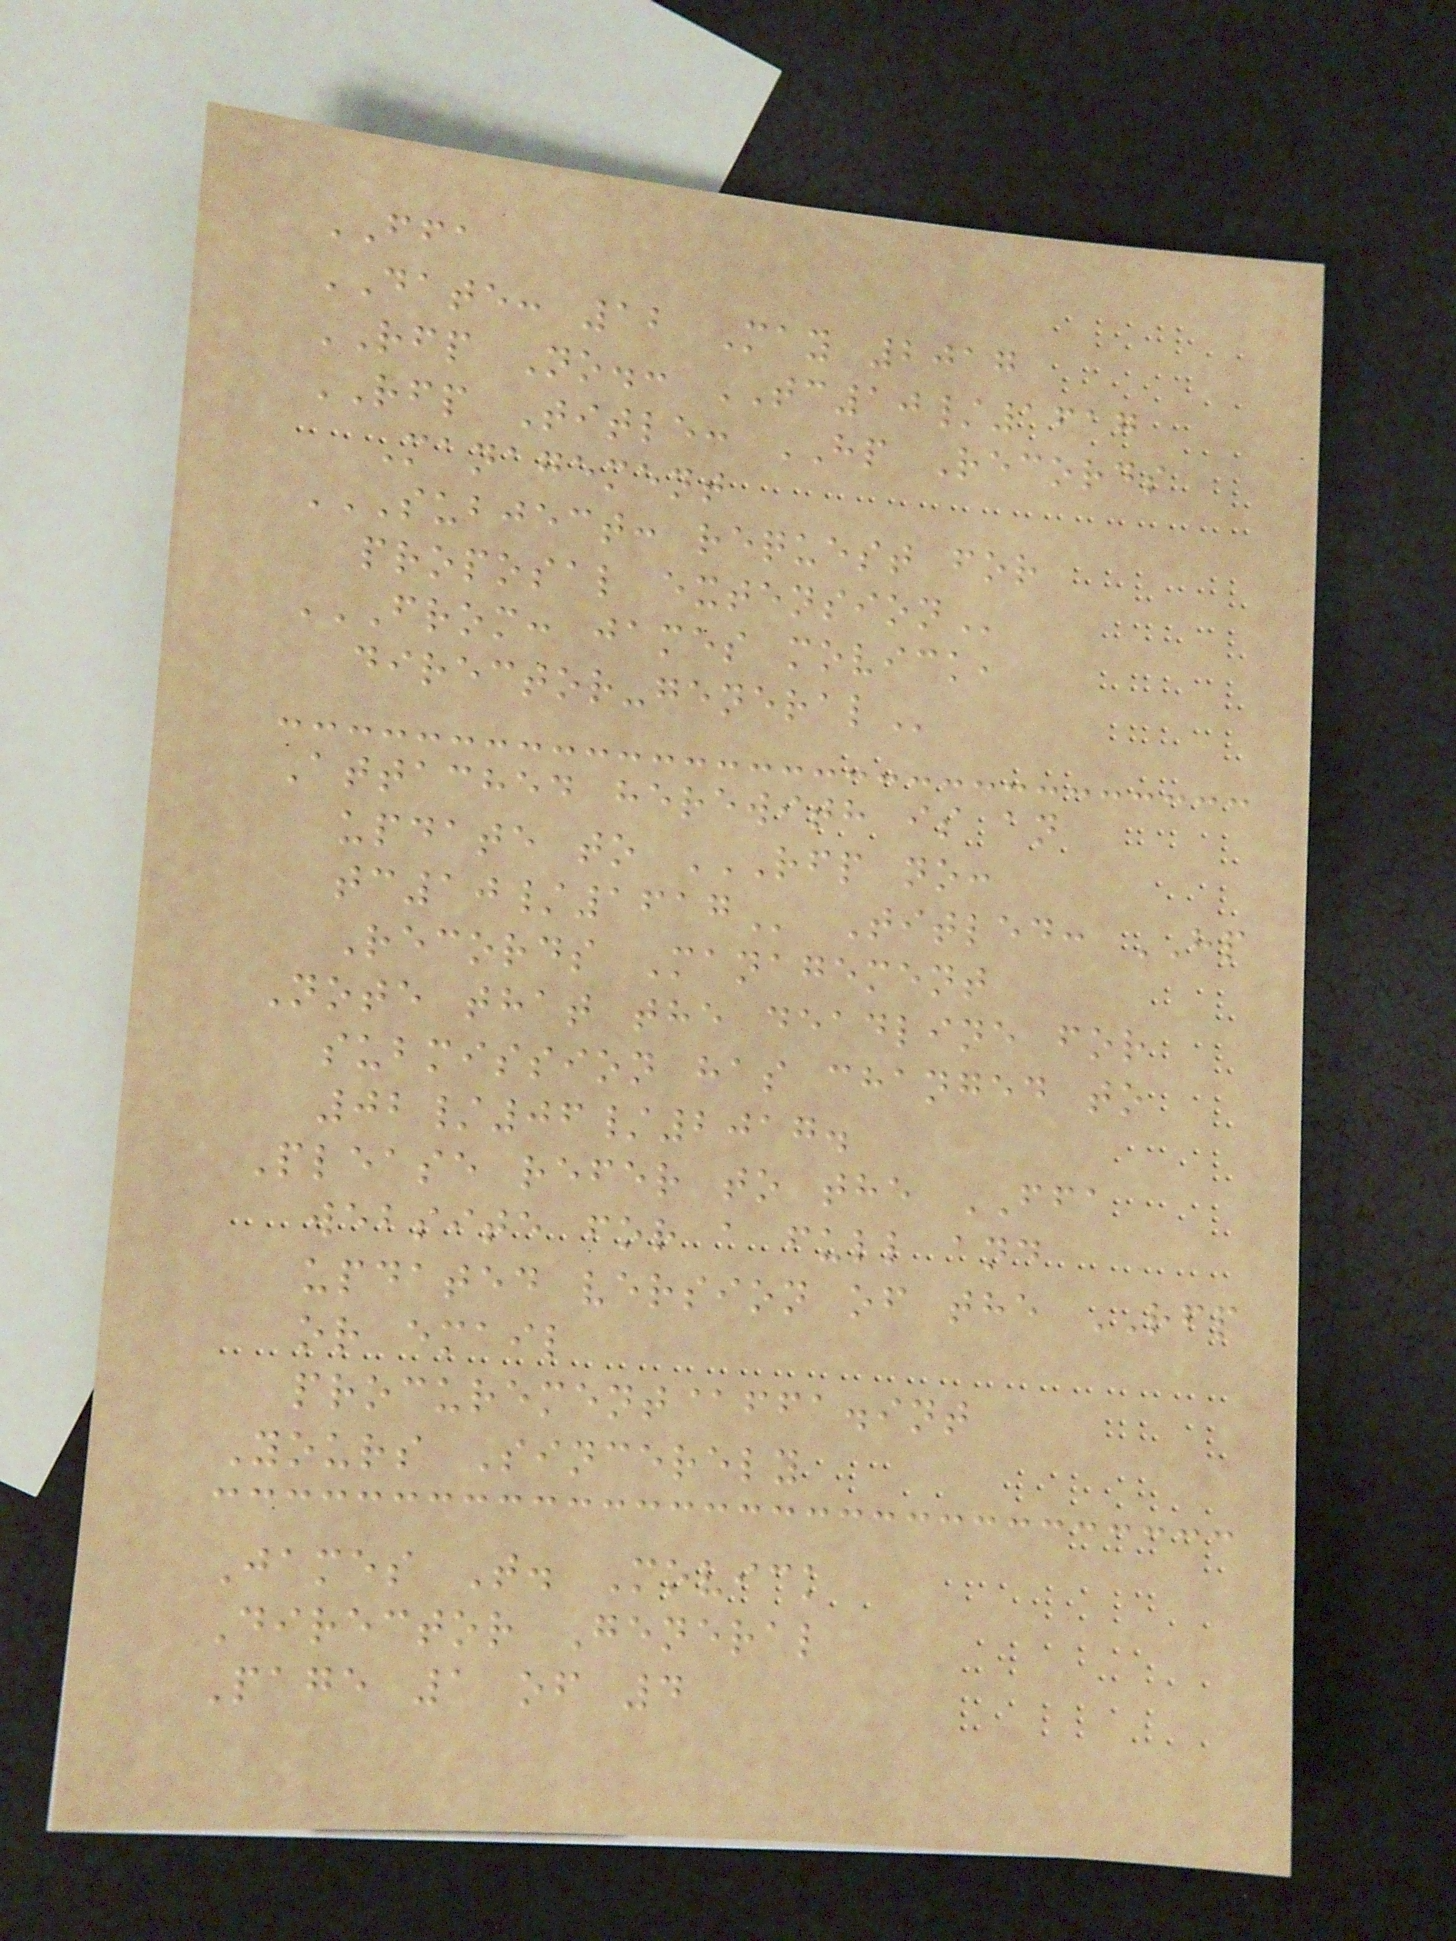FFA
DATE: 12 May 2017
RFP No.: TC10/1617
RFP Title: HP Records
Management
SUBJECT: REQUEST FOR
PROPOSAL EXTENSION
FROM: JAMES MOVICK,
DIRECTOR-GENERAL
Attached herewith is an
update to RFP NO:
TC10/1617 Titled: HP
Records Management
Note that the deadline for
submission has changed to
02/06/2017.
Please refer to the FFA
website for a full and
updated version of the RFP
or email
procurement@ffa.int
Yours Sincerely
James T. Movick
Director General
Page 1 of 4
